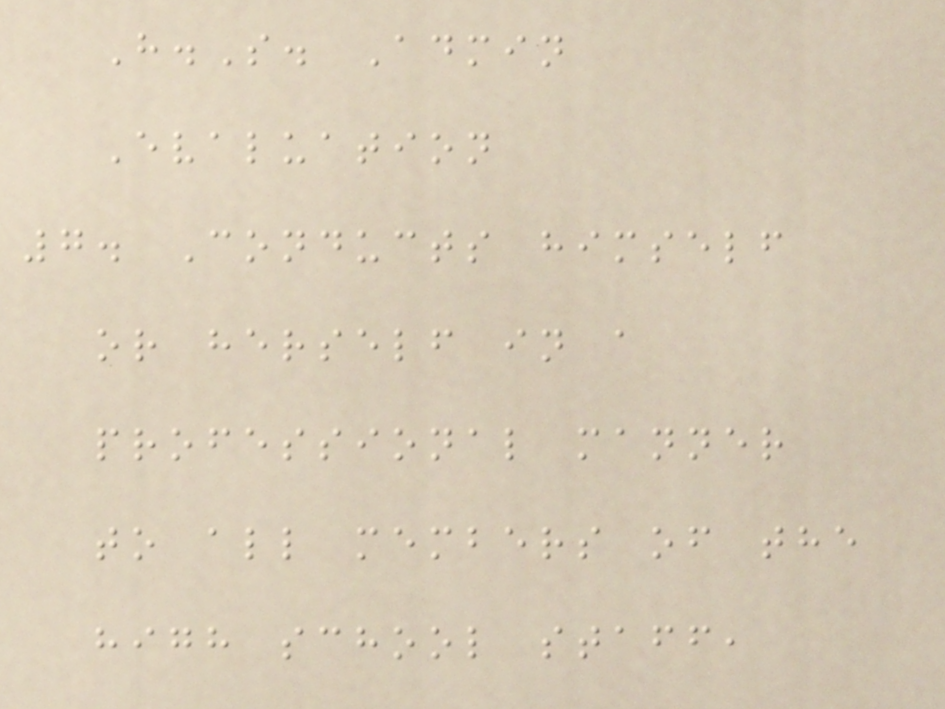H.S. Admin
Evaluation
7. Conducts himself
or herself in a
professional manner
to all members of the
high school staff,
